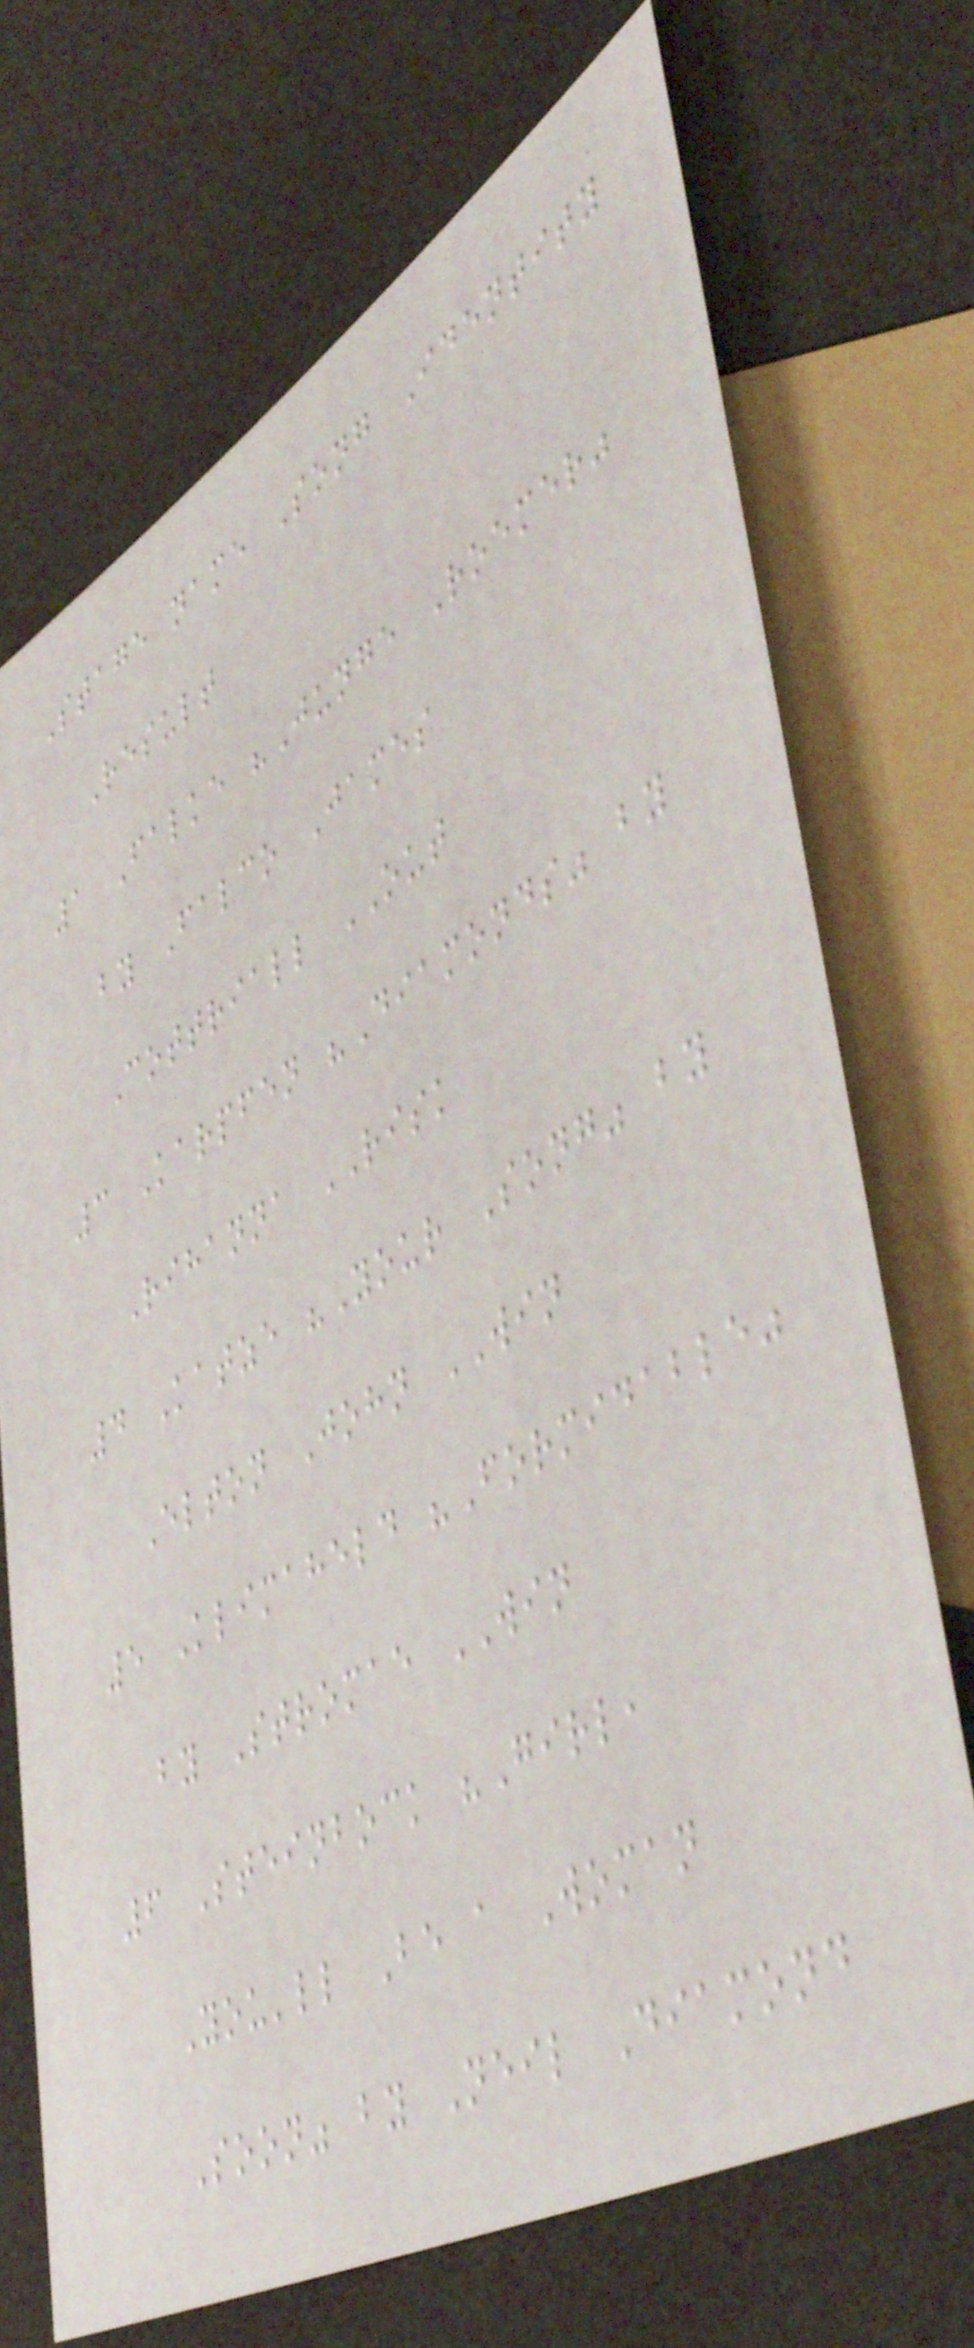Stage name Song Identity
Result
1 Falke "Junge Roemer"
by Falco James
Cottriall OUT
3 Karpfen "Diamonds" by
Rihanna RISK
4 Katze "Your Song" by
Elton John WIN
5 Klimaheld "Formidable"
by Stromae WIN
6 Steinbock "Girl,
You'll Be a Woman
Soon" by Neil Diamond
